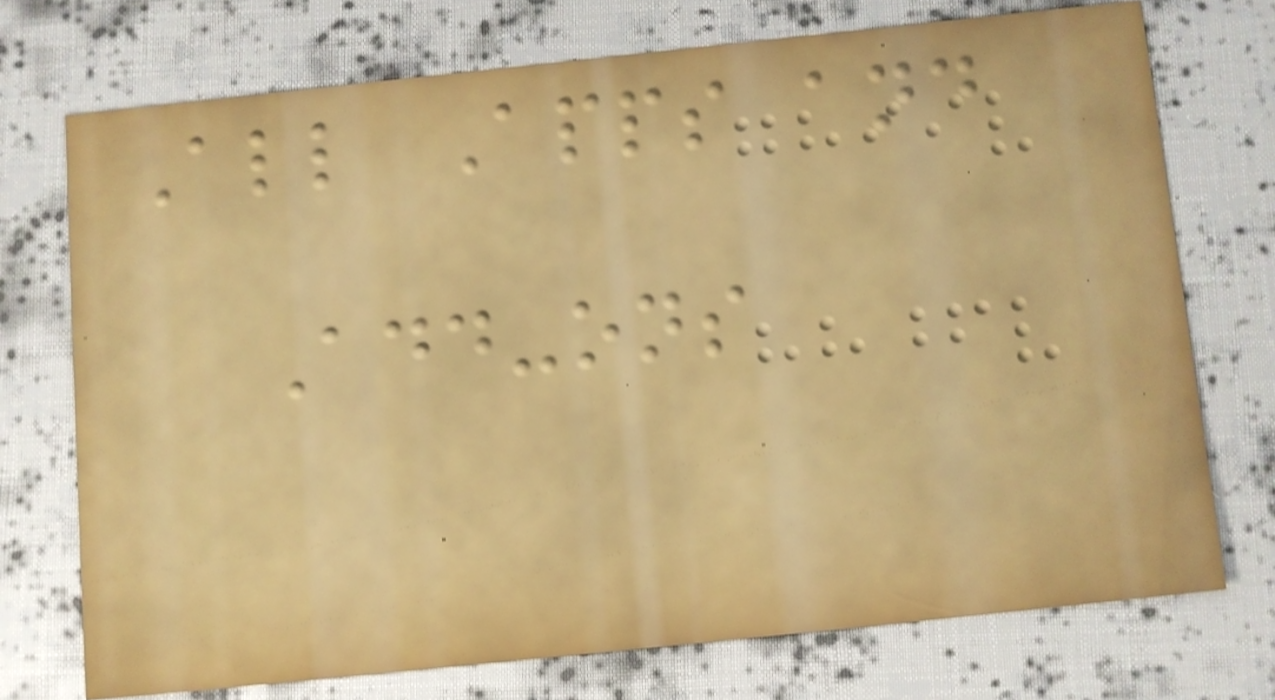All Apps and
Add-ons
